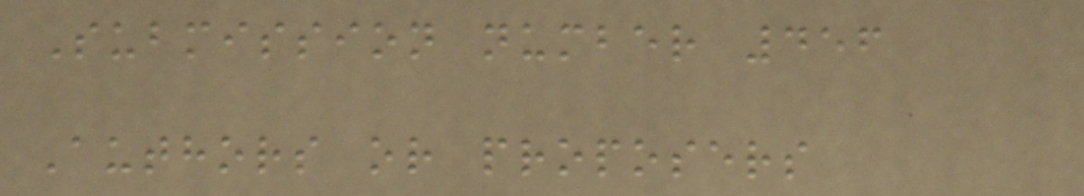Submission number 456
Authors or proposers
